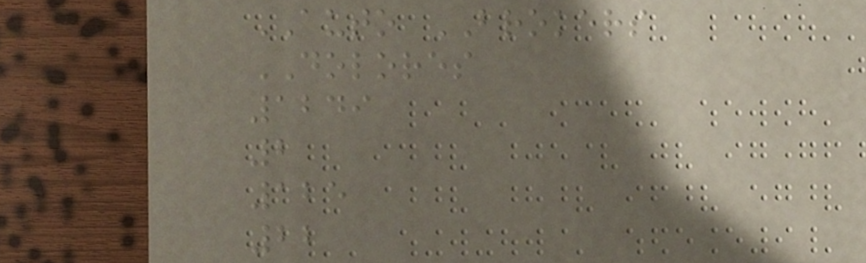AUTO BROKERS
DOLORES
1249
2
125
22
